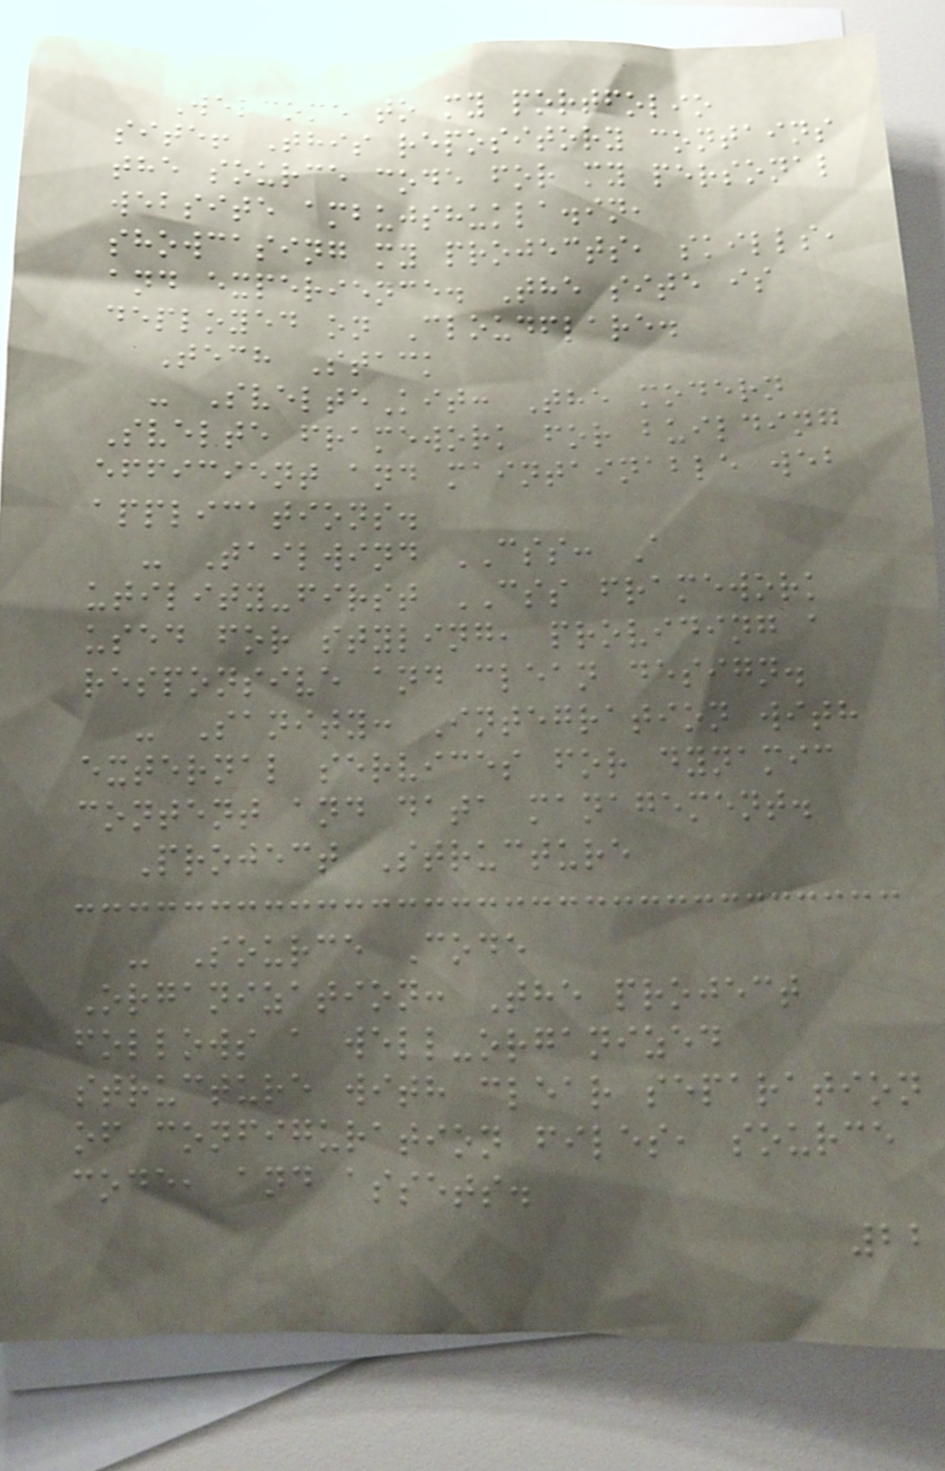Welcome to my portfolio
site! This repository contains
the source code for my personal
website ambujshukla.in,
showcasing my projects, skills,
and experience. The site is
deployed on Cloudflare.
Tech Stack
- SvelteKit: The modern
Svelte framework for building
efficient and maintainable web
applications.
- Tailwind CSS: A
utility-first CSS framework
used for styling, providing a
responsive and clean design.
- Sanity: Integration with
external services for dynamic
content and data management.
Project Structure
- Source Code
Organization: The project
follows a well-organized
structure with clear separation
of configuration files, source
code, and assets.
22
